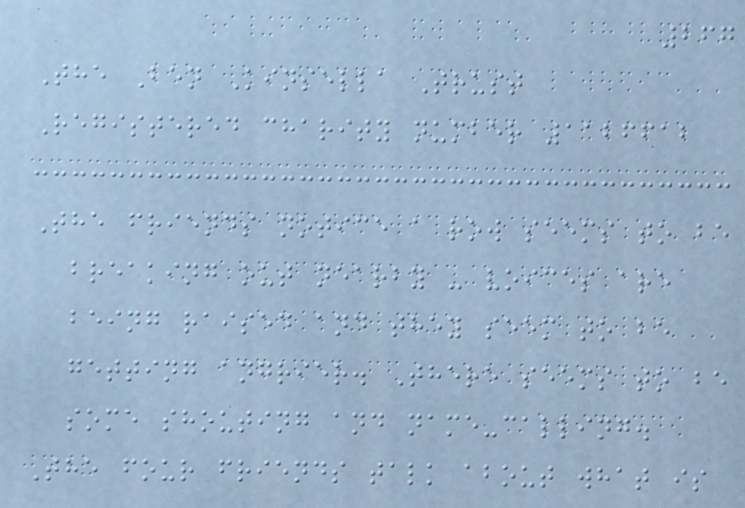267
The Ben Kinsella Trust
Registered charity number 1126612
The friends notice a row seems to be
breaking out nearby - voices are
being raised and they seem to be
getting angrier. There seems to be
some shouting and name-calling.
The four friends talk about what is
